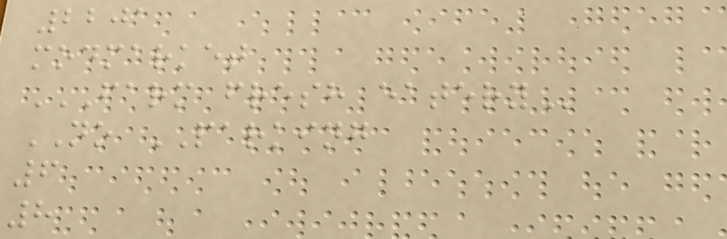2201
modmarket
FARM FRESH EATERY
NO PARKING
6
8
